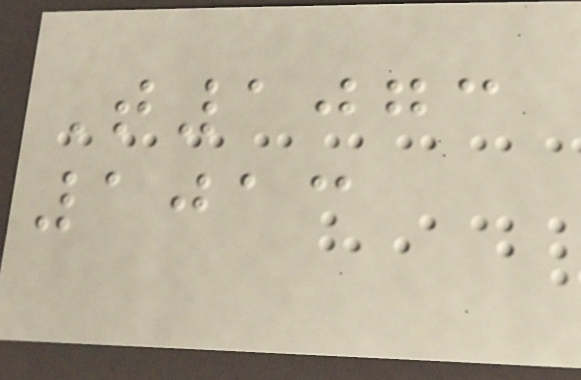T1073
1013
